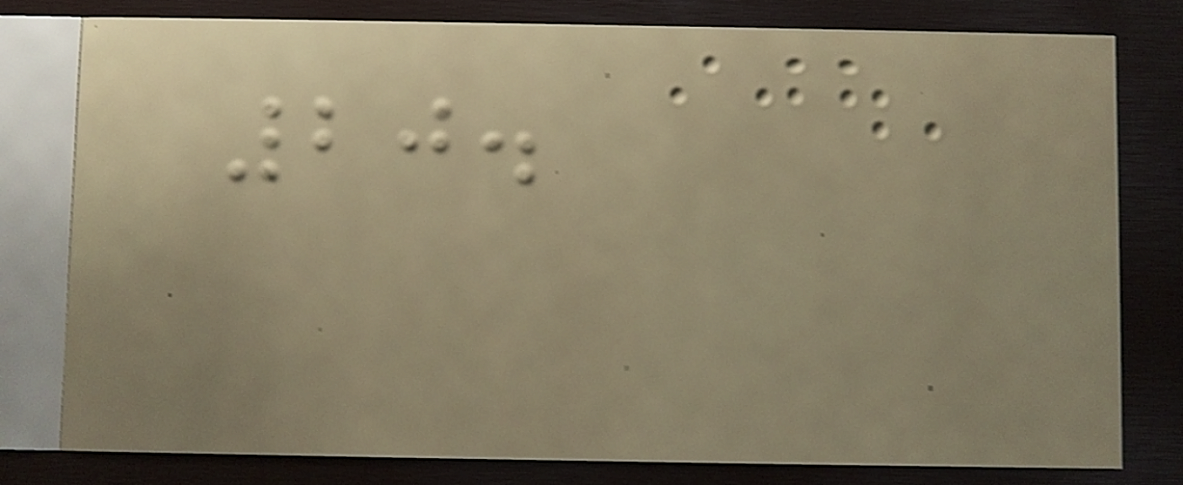20.
